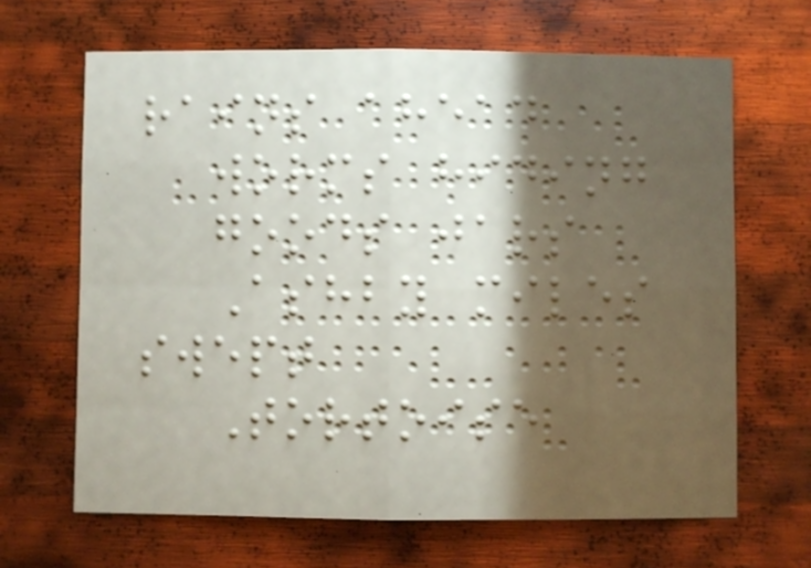rains ahead
worms hiding
goods jars
Ashby miles
swept
Tortoise
